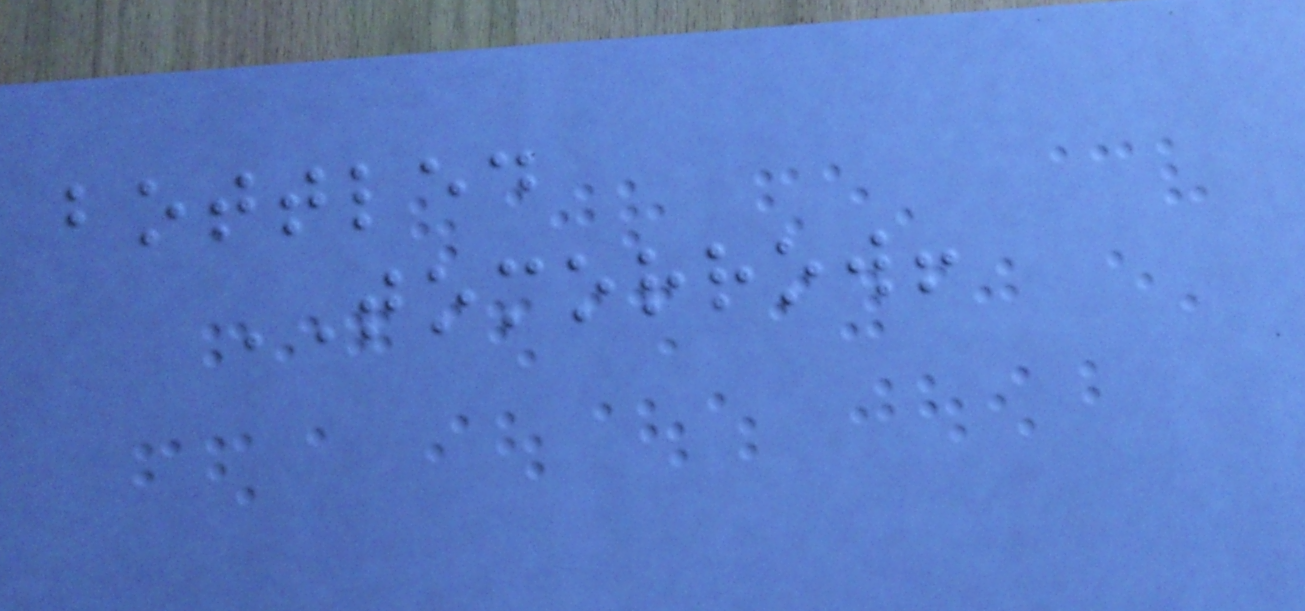bottled
TOMORROW!
